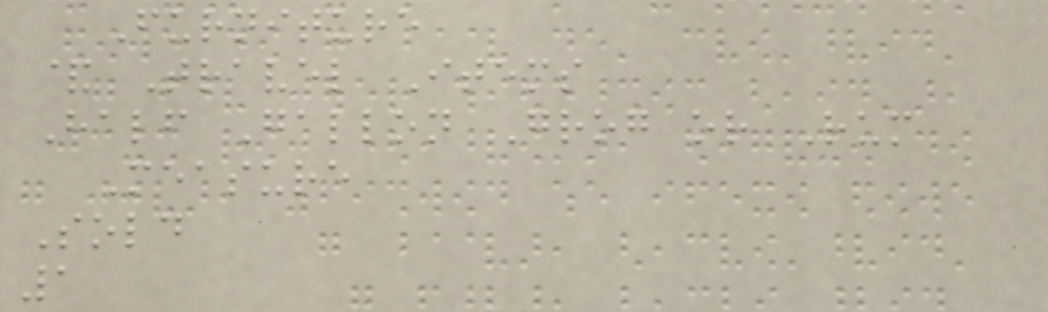Furniture
& Travel Items
Half Gallon Grog or Rum
Measure
Sold
1
